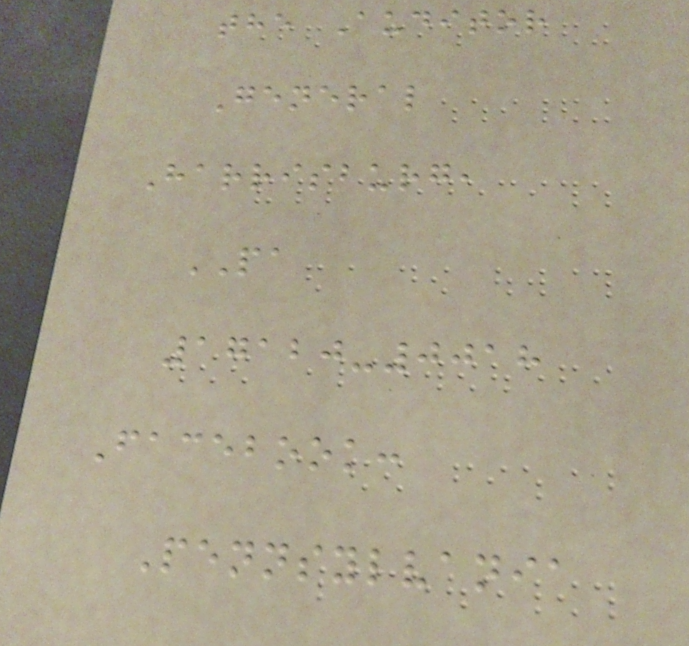the Auditor
General
Harrisburg,
PA
17120-0018
Facebook:
Pennsylvania
